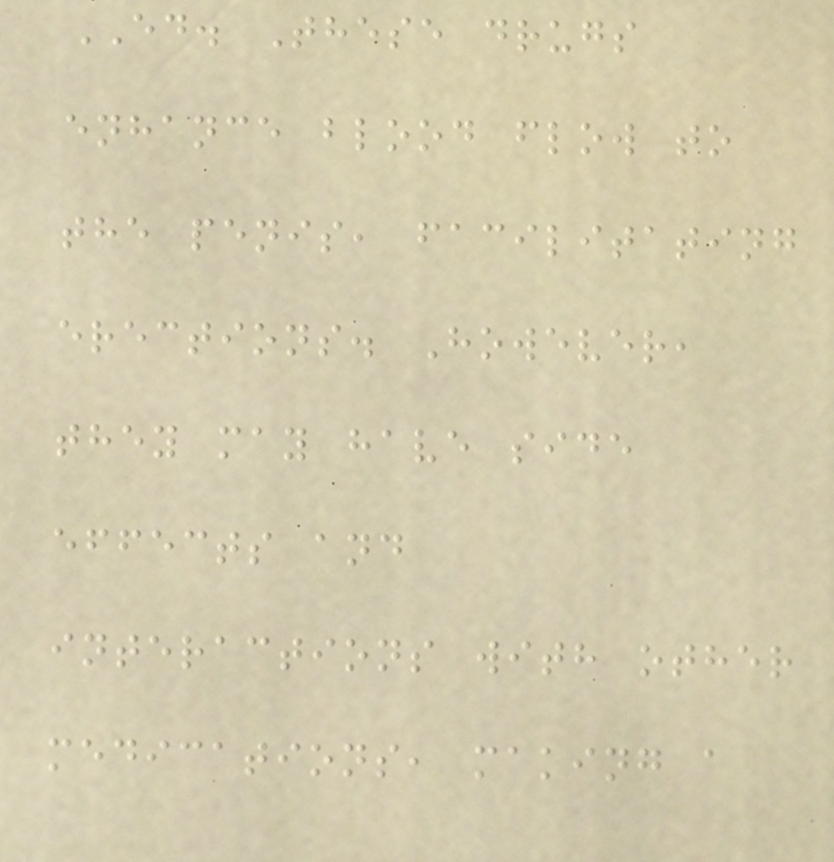ED. These drugs
enhance blood flow to
the penis, facilitating
erections. However,
they may have side
effects and
interactions with other
medications, making a
